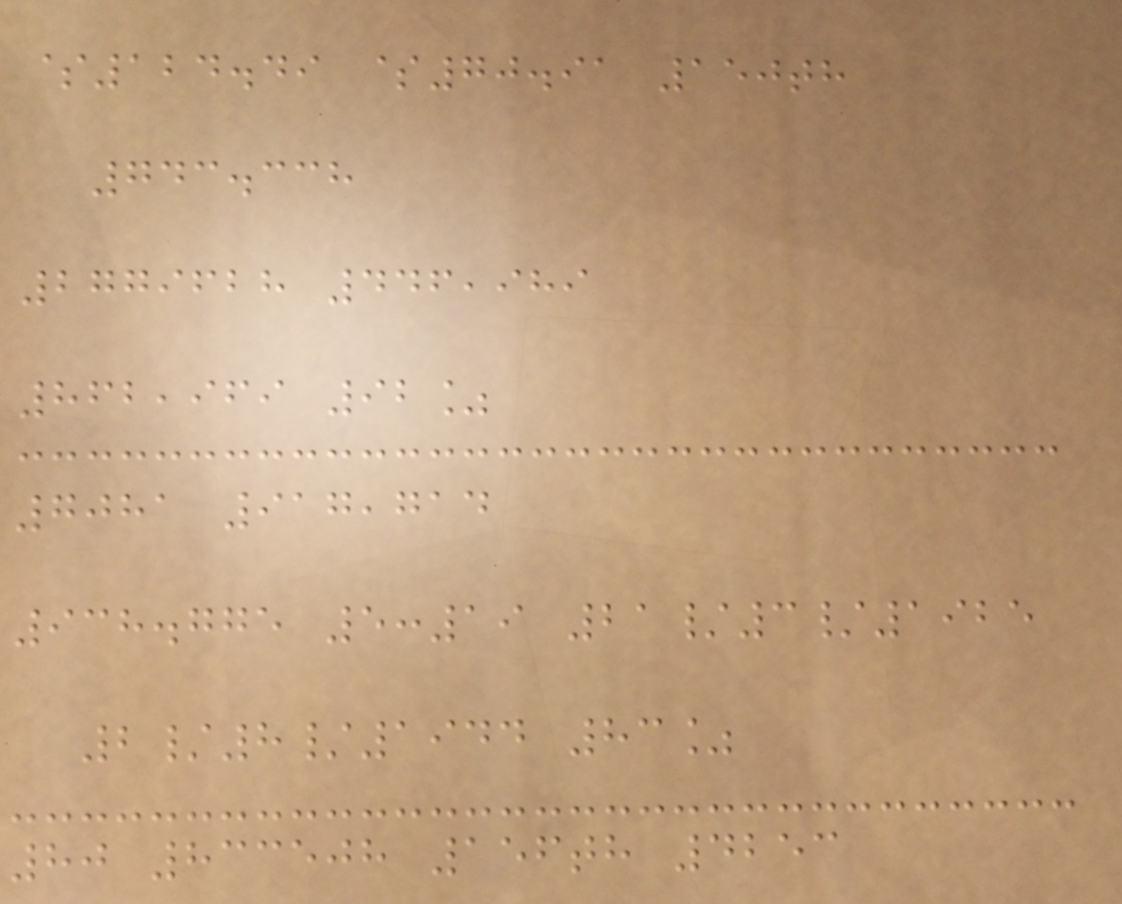$124.49 $70.91 150th
743.338
2779628 446,989
862,969 92%
7081 917,714
938.775 5:19 21/3/1925
2/8/1944 83%
80 833508 156th 4253
